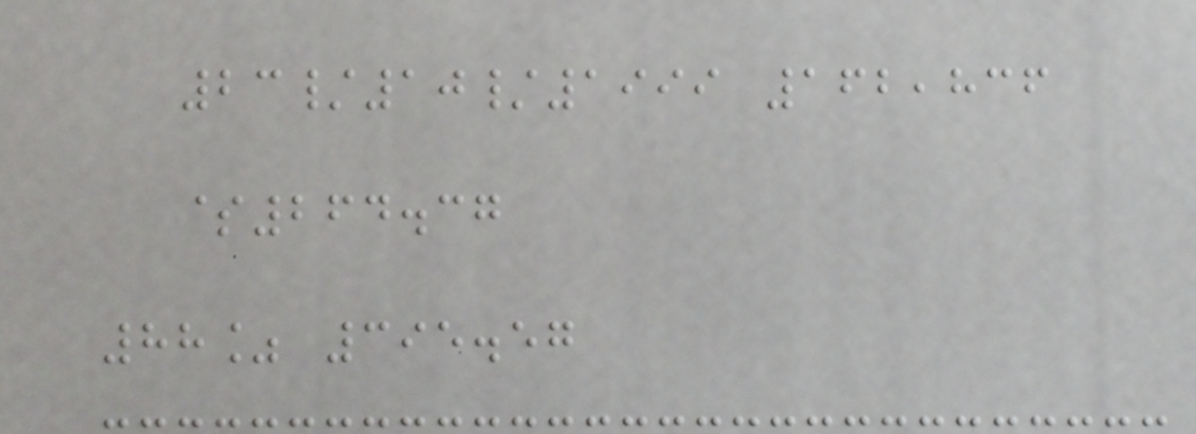23/10/1999 162,836
$264.37
88% 395.57
